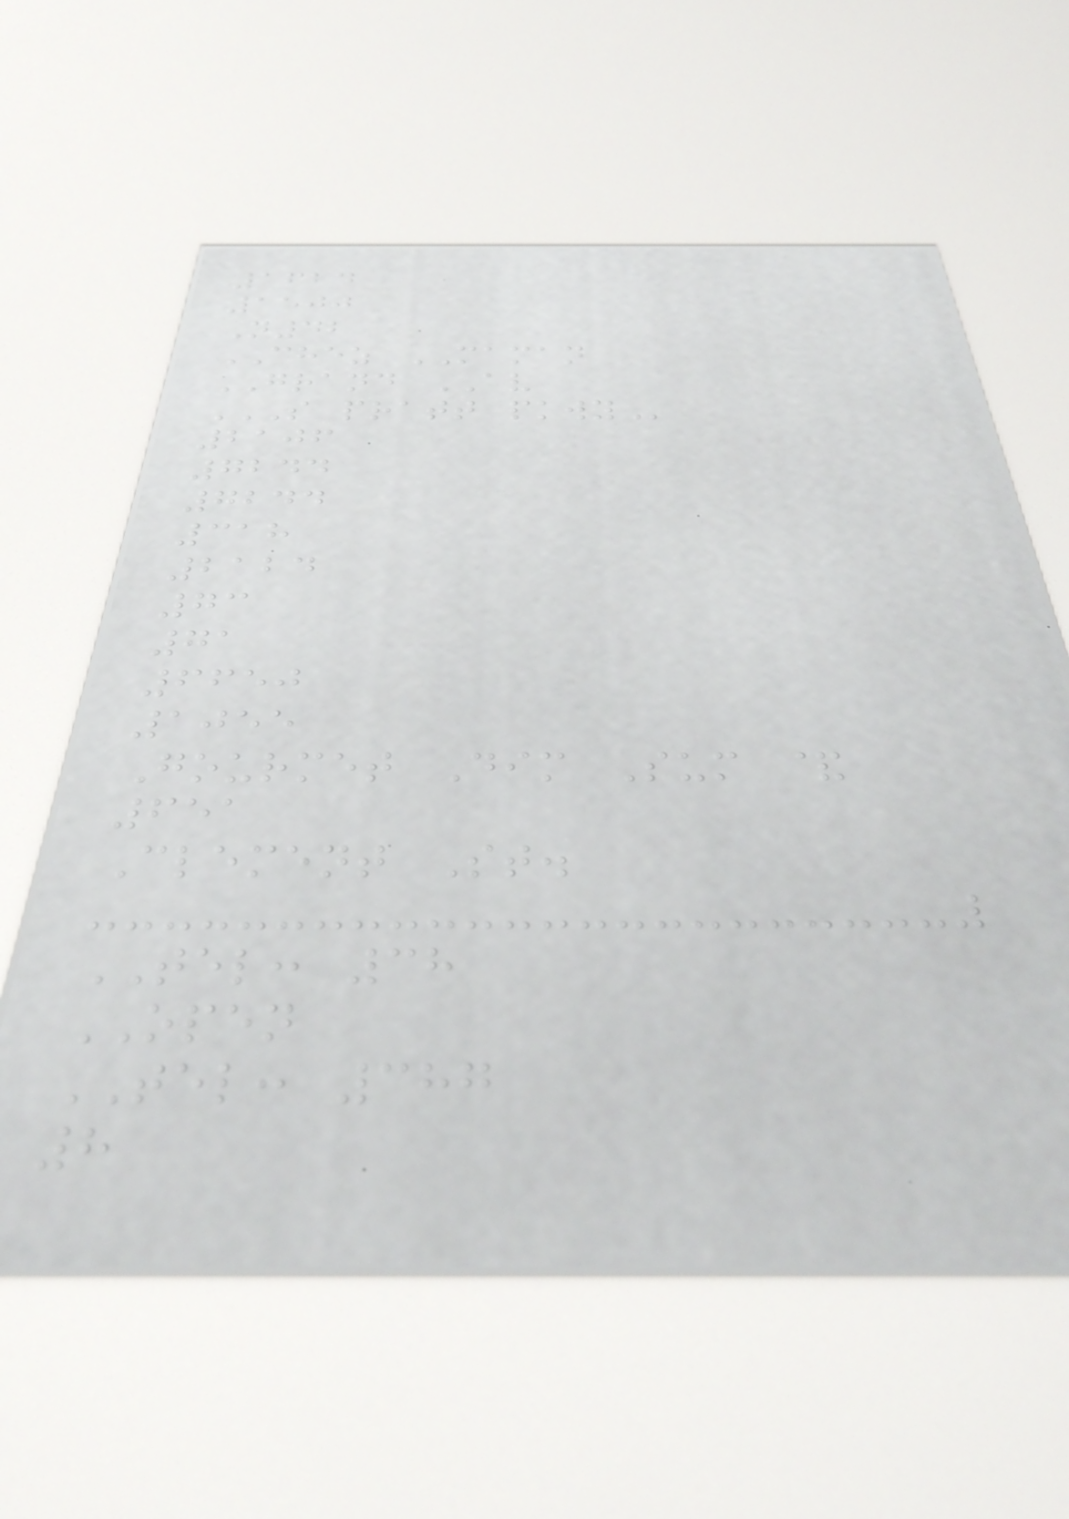1624
1500
N42
CHEZ MAMAN
GRAND AV
S PRATT PKWY
2106
7244
7244
318
2124
73
71
6650
1055
Gourmet Dim Sum &
651
Clement St.
TEL: 38
OPEN
TEL: 387
8
